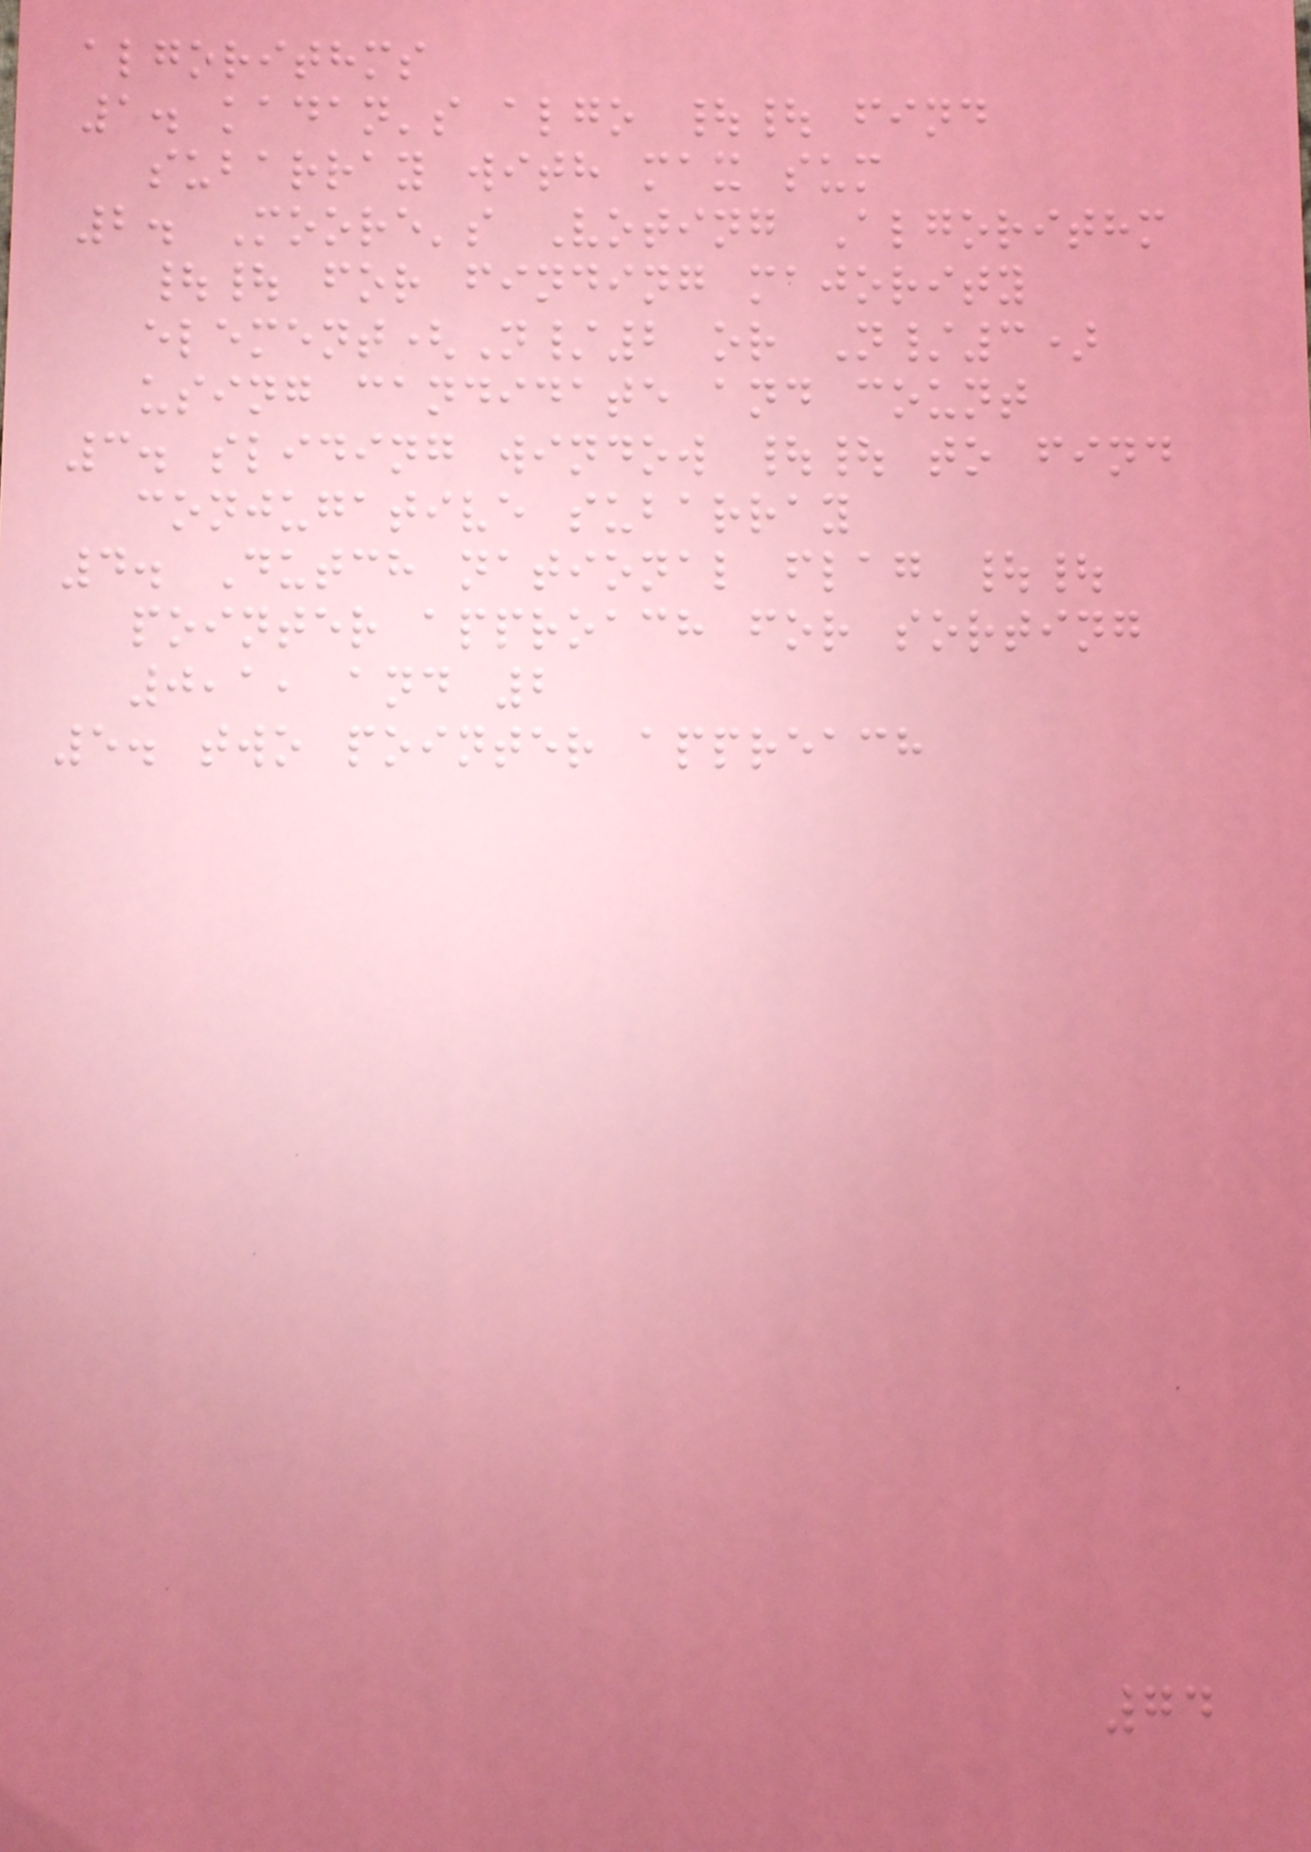algorithms
1. kadan's algo || find
subarray with max sum
2. Moore's Voting Algorithm
|| for finding majority
element(N/2 or N/3)
using candidate and count
3. sliding window || to find
conjugative subarray
4. Dutch national flag ||
pointer approach for sorting
0,1, and 2
5. two pointer appreach
74
